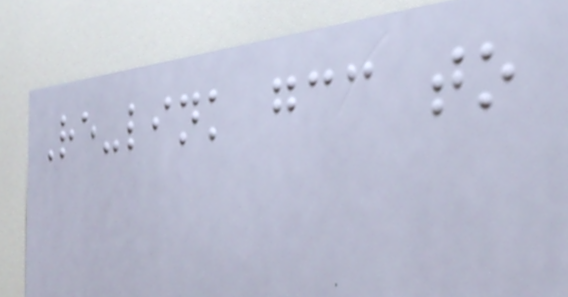Re-link gcc to
